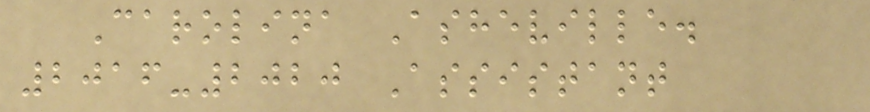Carolina Asheville.
2016-2020 Assistant
